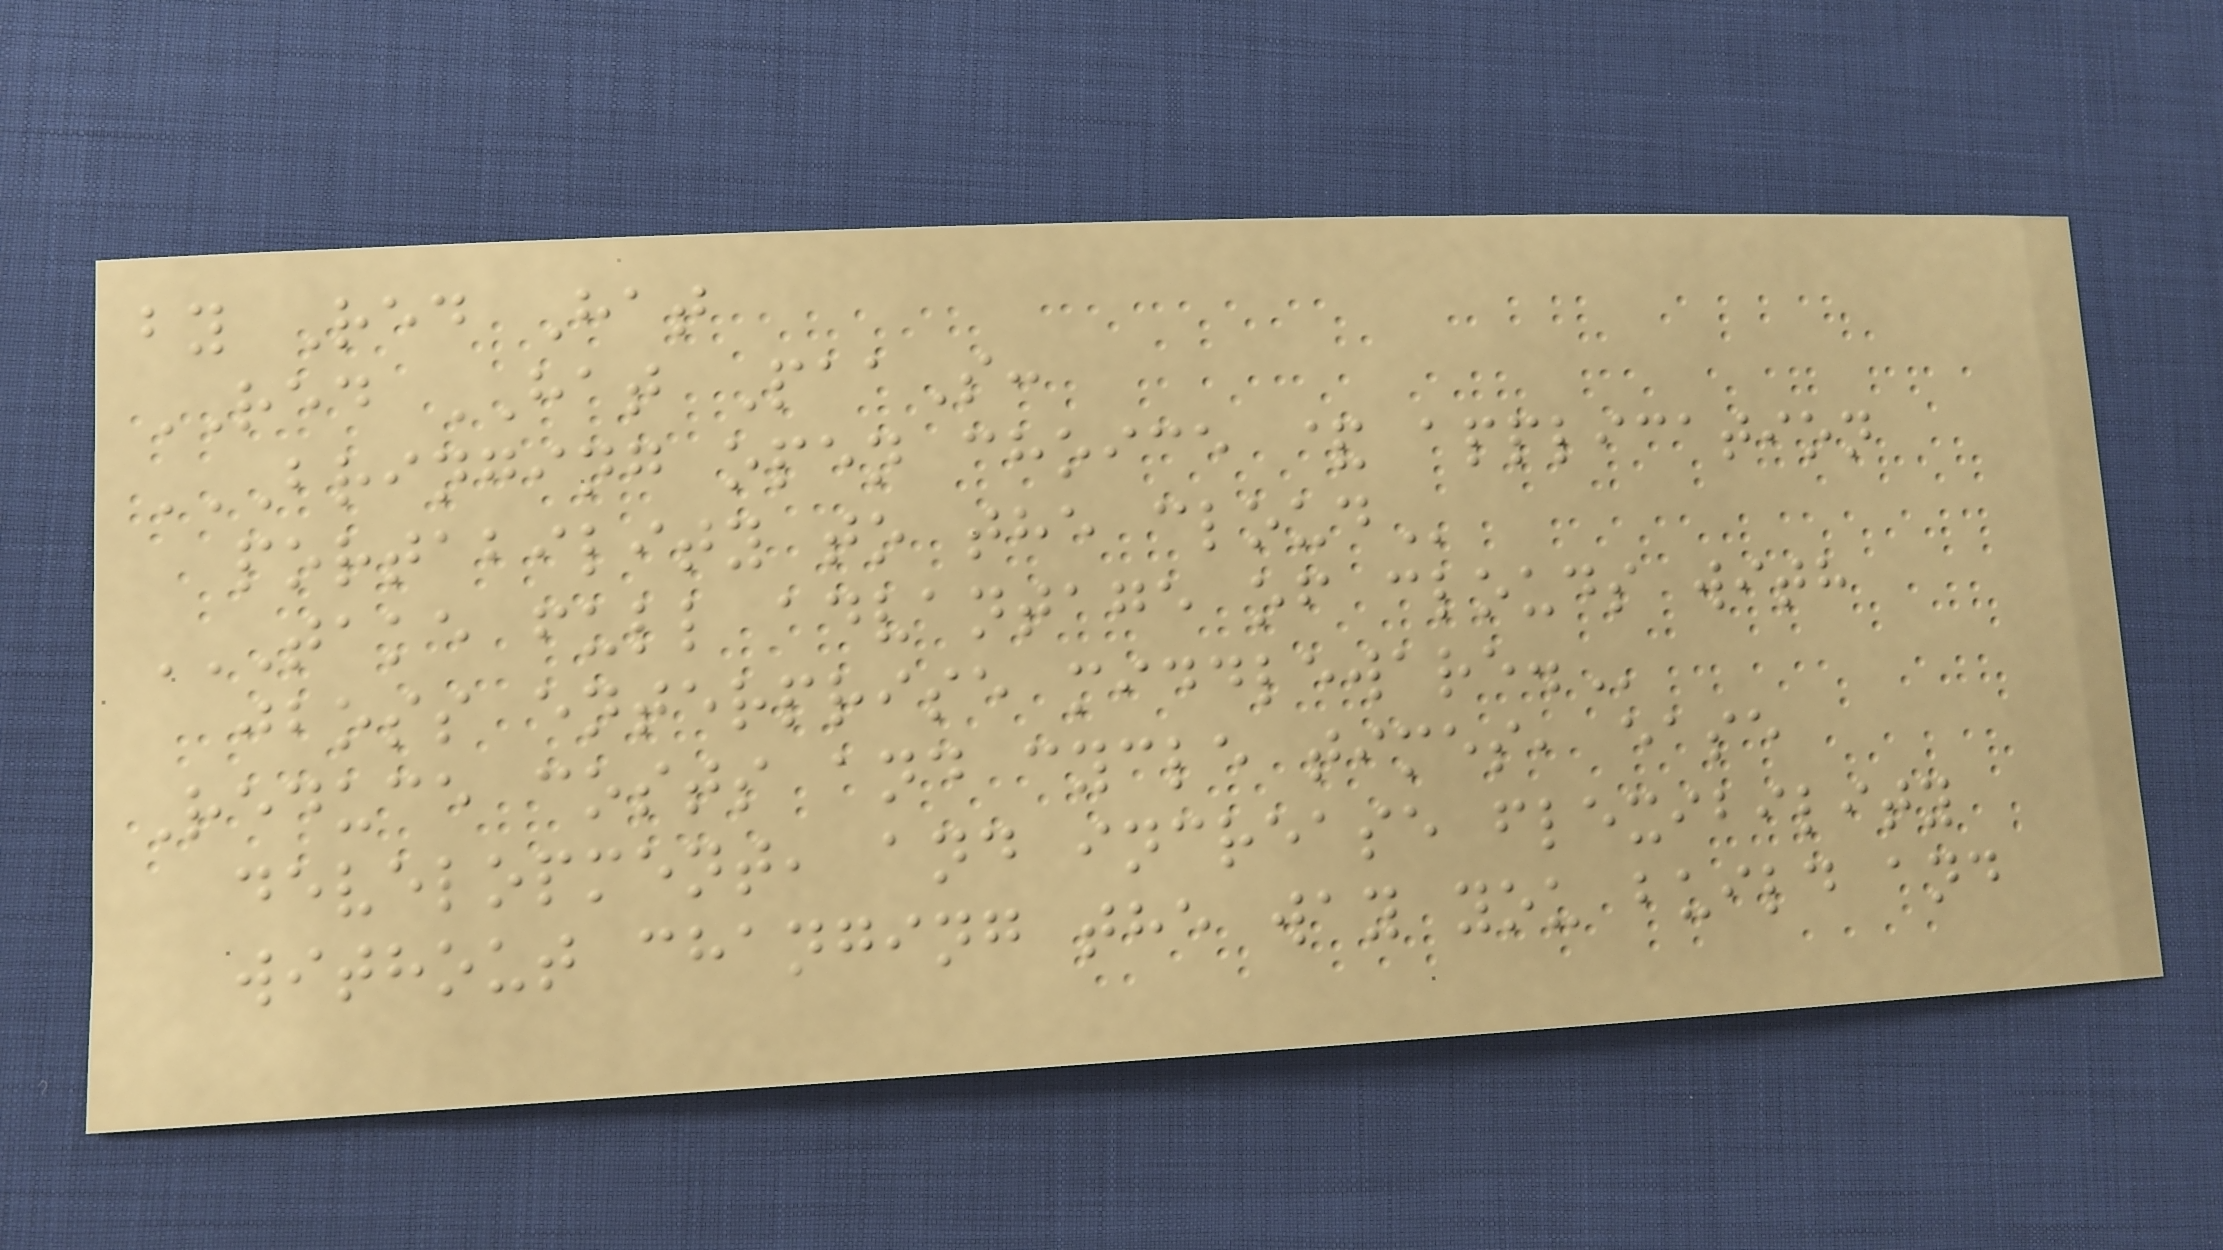by Red Hat
RED HAT PaaS:
BRINGING OPEN CHOICE & APPLICATION
PORTABILITY TO THE CLOUD
TAKE FULL ADVANTAGE OF CLOUDS WITH
JBOSS ENTERPRISE MIDDLEWARE.
Reduce costs and cycle times, ease
development, and increase flexibility
without changing the way you build and
